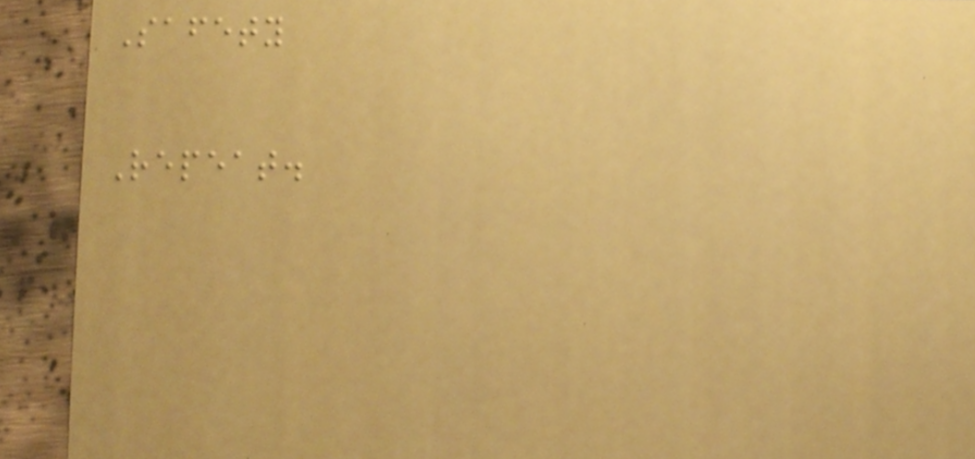Safety
Repeat.
